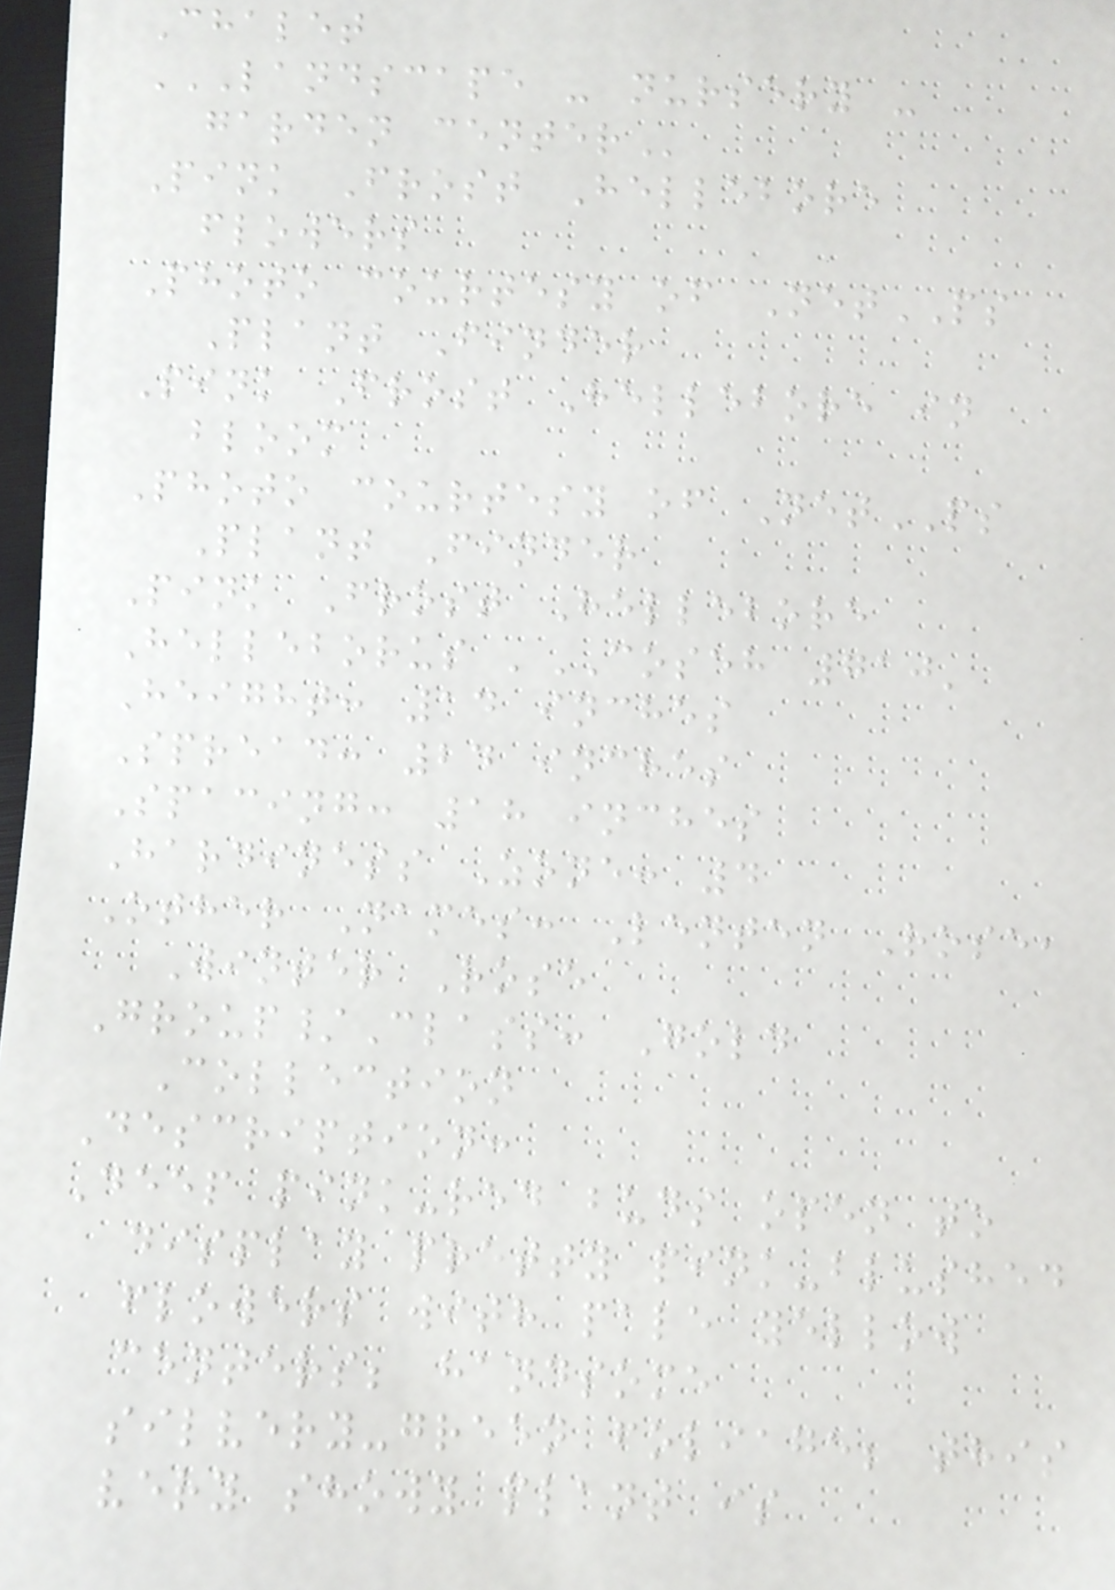Chalet
LANDSCAPE - NURSERY -
GARDEN CENTER
Pink Frost Hellebore
flowers
Photo courtesy of NetPS
Plant Finder
Pink Frost Hellebore in
bloom
Photo courtesy of NetPS
Plant Finder
Pink Frost Hellebore
Helleborus 'COSEH 710'
Height: 14 inches
Spread: 24 inches
Spacing: 18 inches
Hardiness Zone: 4
Other Names: Lenten Rose,
Winter Rose
Group/Class: Gold
Collection
Description:
Deep pink-red buds open to
display pretty pink-blushed
flowers with pale yellow
centers; handsome
silvery-green foliage; this
very showy plant is
